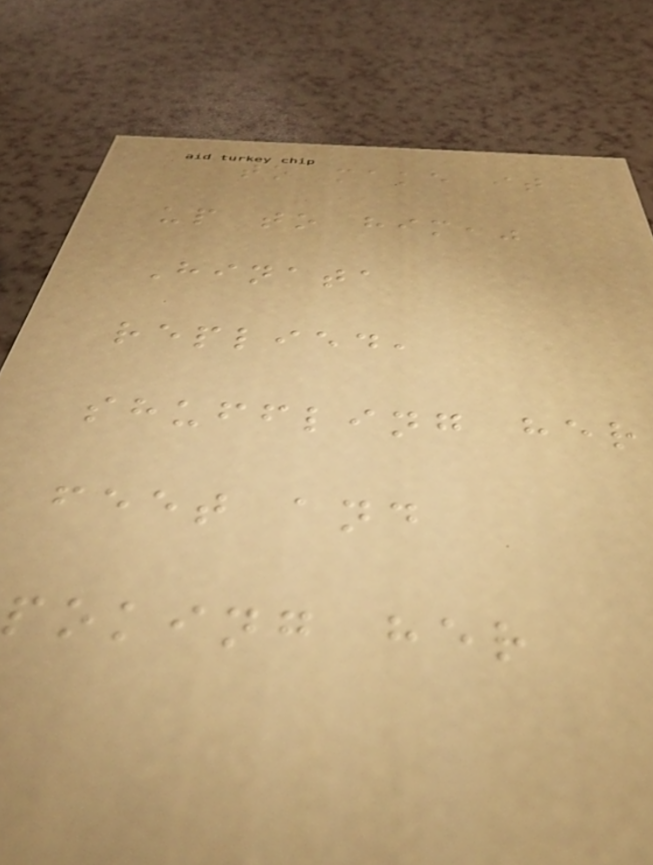to make it
up to him,"
Hinata
replied,
shuffling her
feet and
poking her
